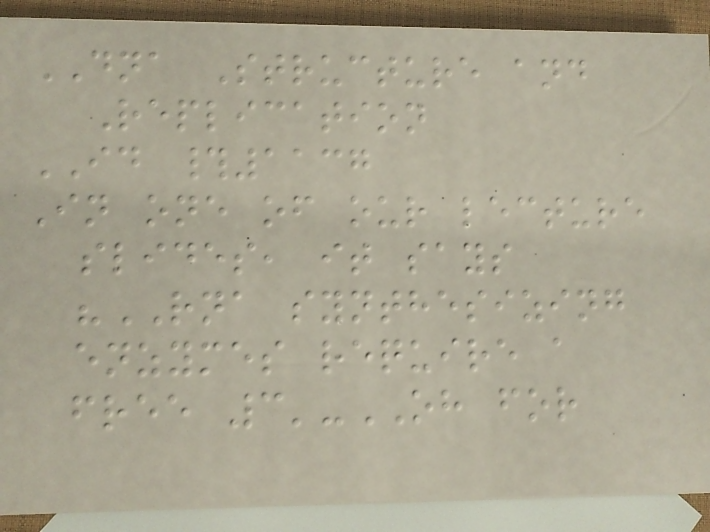DNA Structure and
Replication
ID #1137
In one of our lecture
slides, it says
"RNA synthesizing
enzymes require a
free 3'-OH for
